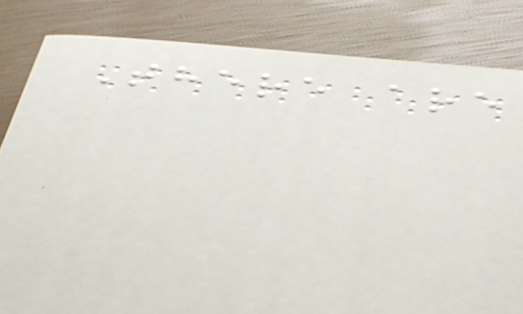There are
